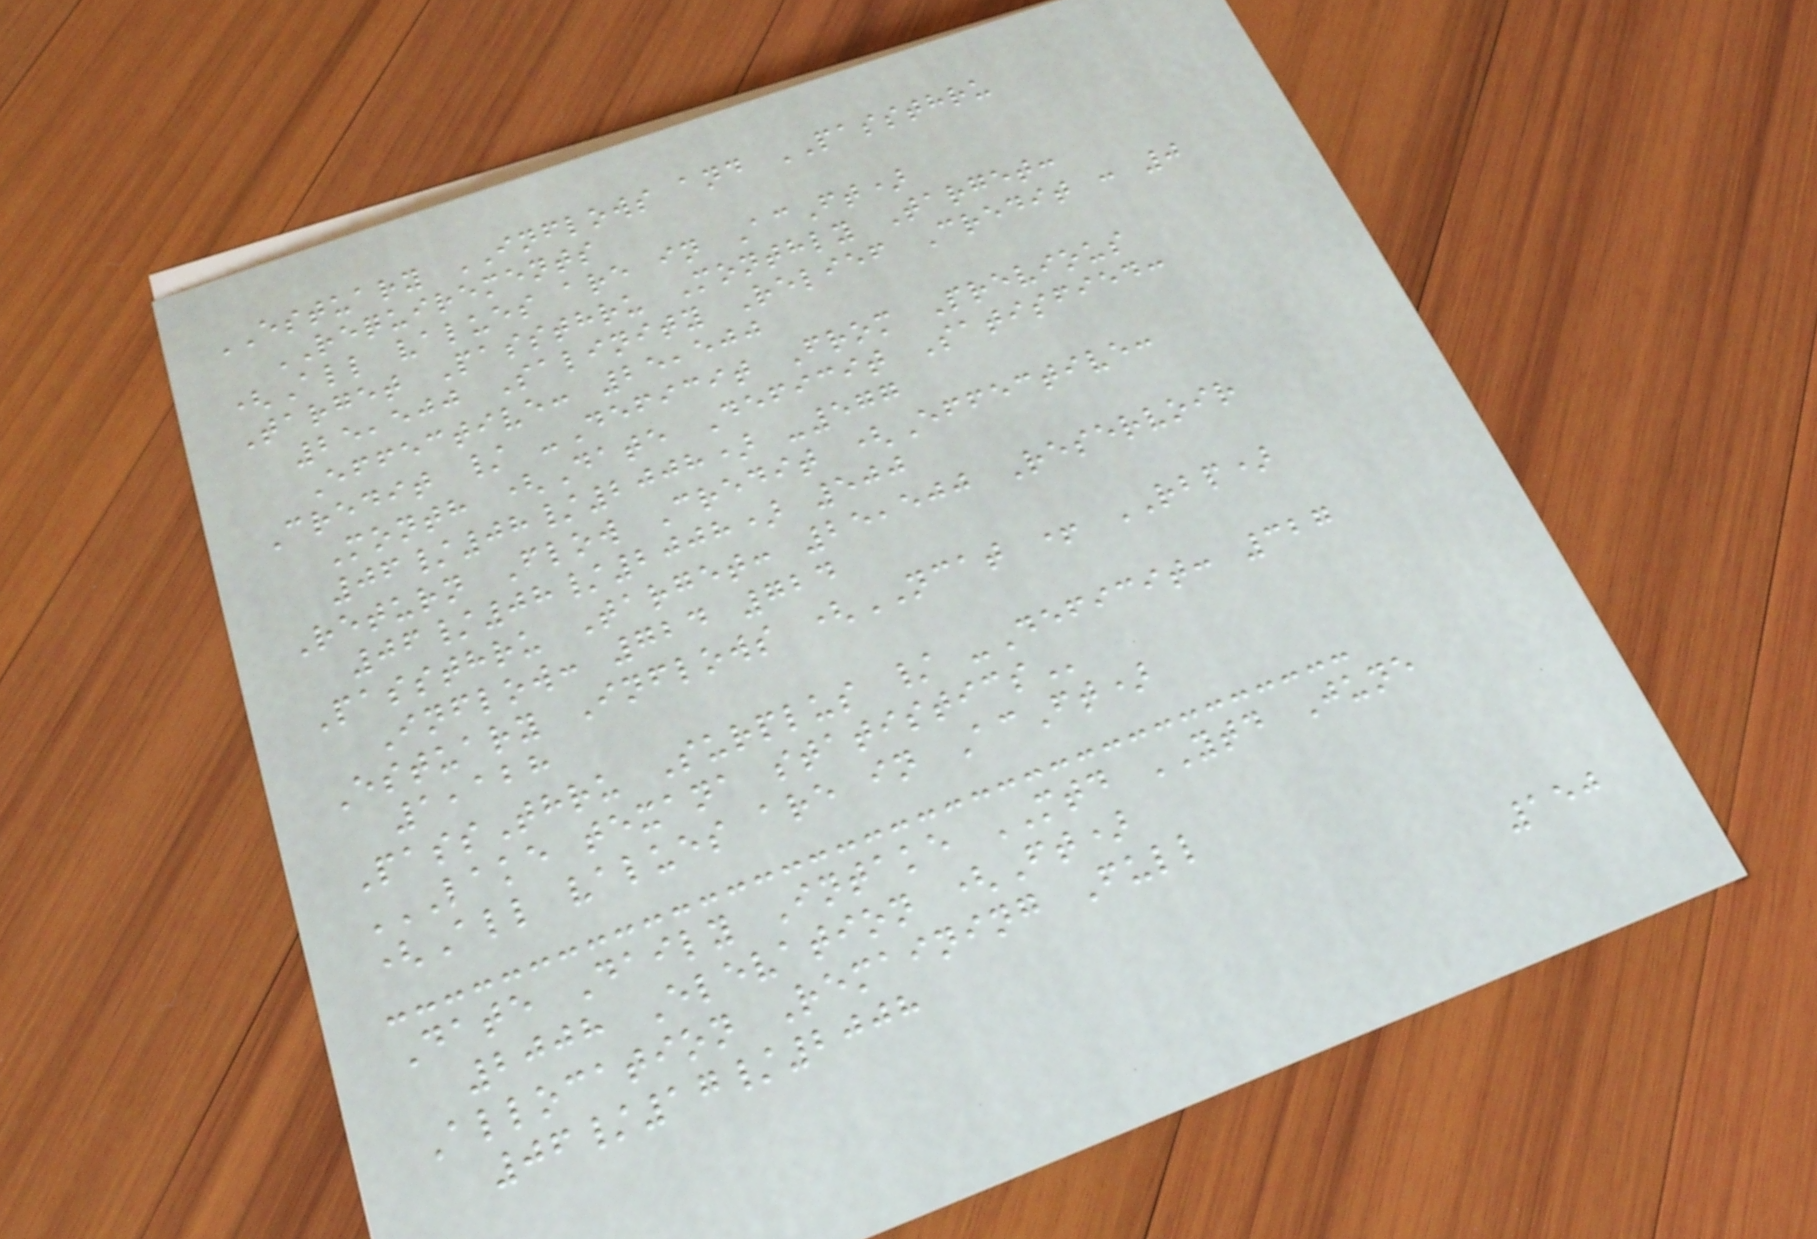ESTUARY INFLOWS and PASSTHRU
REQUIREMENTS
(All values are in AcFt)
Target Passthru Monthly Target:
25,500 Salinity Relief Credit : 0
Effective: 25,500
Credit / -Deficit From Previous
Month (Date Deficit Satisfied:
06/08/2008) -577
Return Flow Credit (Effective:
06/08/2008) 500
Passthru Target: 25,500 Reservoir
Inflow: 724 724
Estuary Inflows (NCAT + RBP)
1,128
PassThru Surplus / -Deficit: 327
LAKE TEXANA STATISTICS
(All values are in AcFt)
Date Daily Intake MTD YTD June
2008 Elevation (Ft)
Allocation Remaining Full
06/17/2008
150
